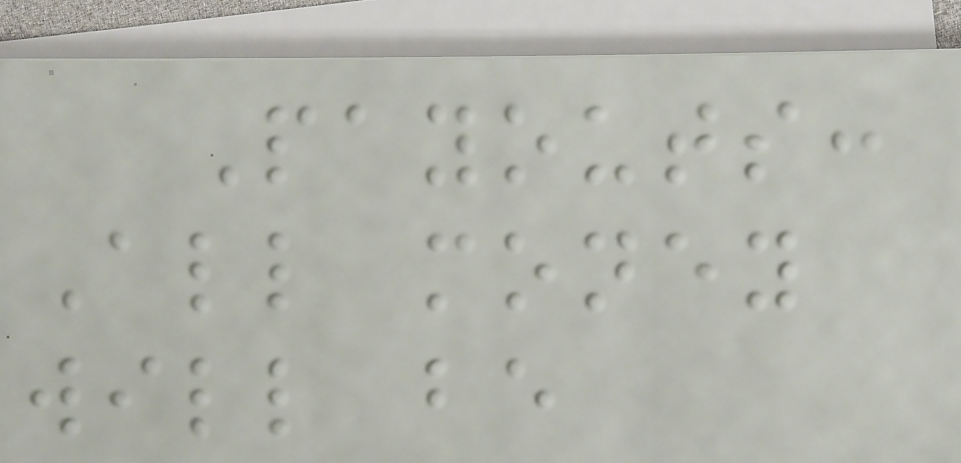Payouts:
All money
will be
